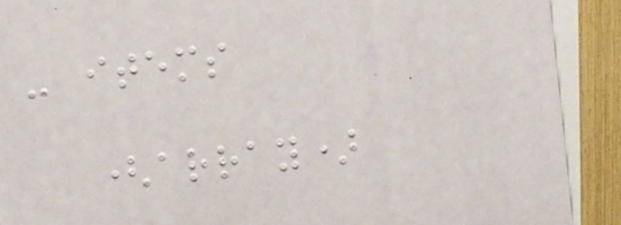- items
(array)
